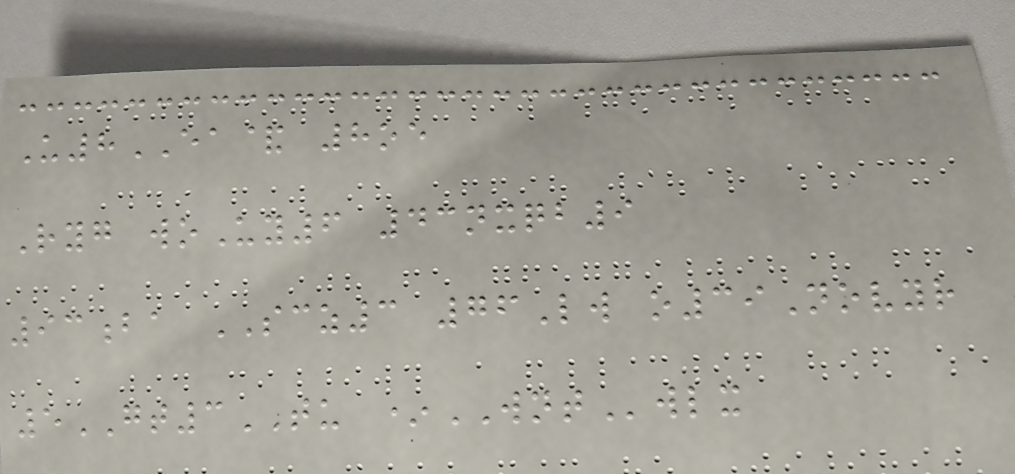U8EA& 8oe
Ryg woUy6 43nxqb9
93ba SCZ3 76Lw o39Novyr
5GT3TU *WNTwlx
